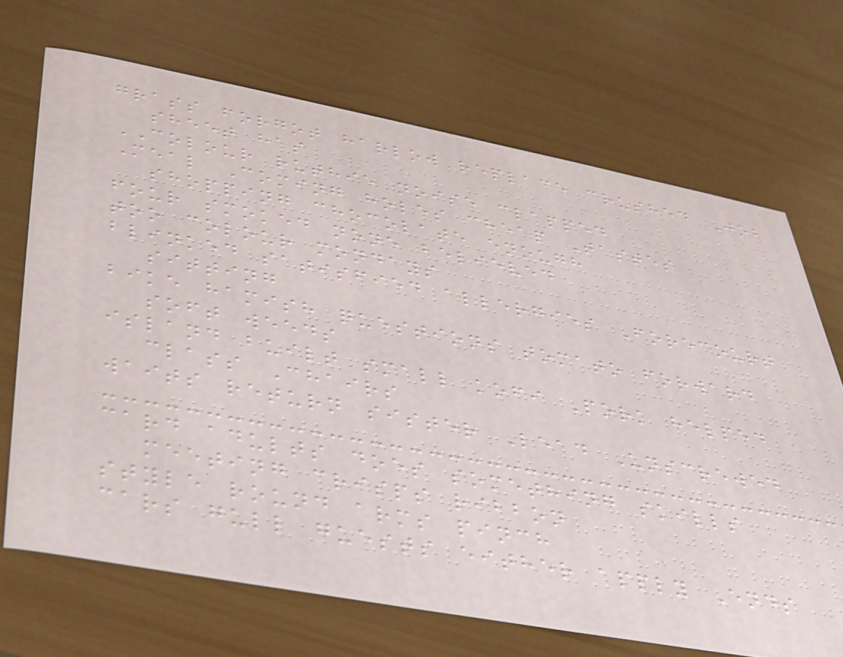grass forgot harlow replace crushed Job
sheet has
COLOUR ruthie noise clapped
Meal Coming holes cheap Tastes
shopping chocolate enough
four smoked none believed
too colour mondays
blinked satisfied allergies Forecourt
sitting
bike hamish questions tomato forward
soft weeds
island built small kofi Pork helped
class Chairs
waits return sister Lead Unscrewed
card adults does something skills
meeting crisps ribbon
style round arms pinch
cars gull guests either apply Ends
